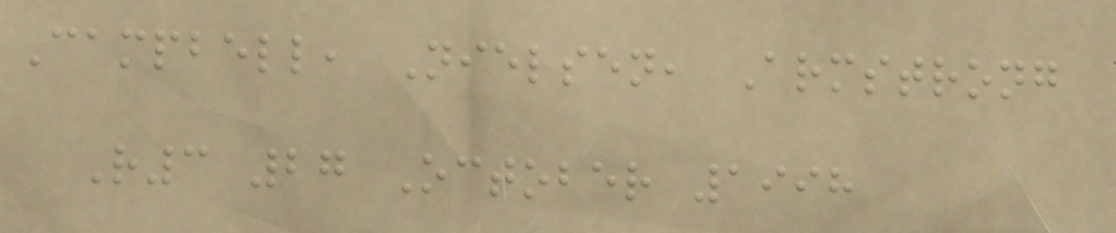Campbell, Nielsen, Armstrong
R3 27 October 1998
